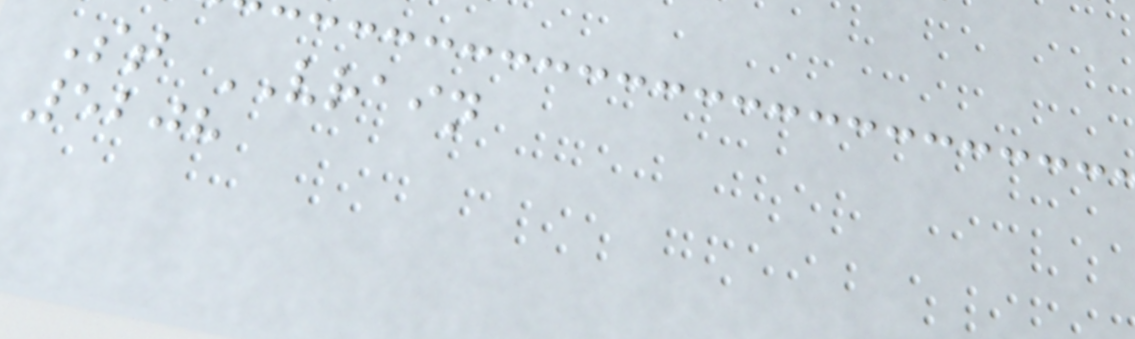St VRAIN
5208
